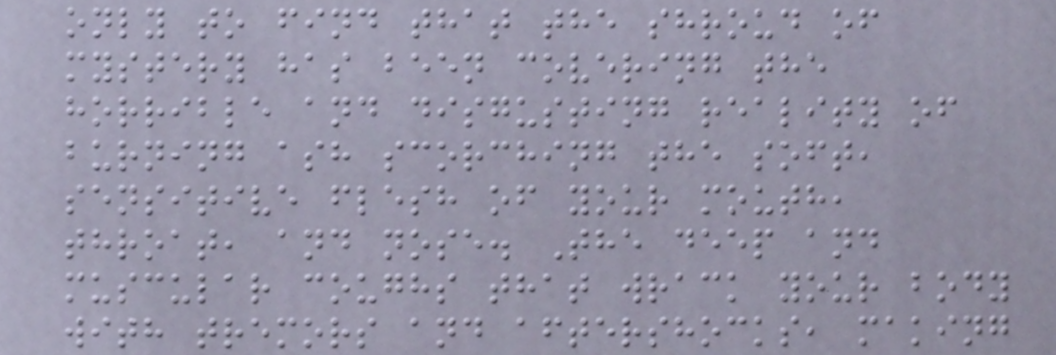only to find that the shroud of
mystery has been covering the
horrible and disgusting reality of
burning ash scorching the soft,
sensitive flesh of your mouth,
throat, and nose. The deep and
muscular coughs that wrack your body
with tremors and aftershocks, making
